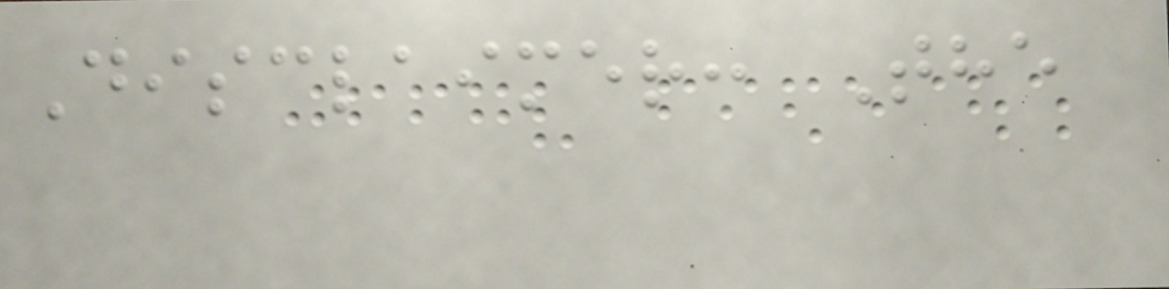Disclaimer: The
